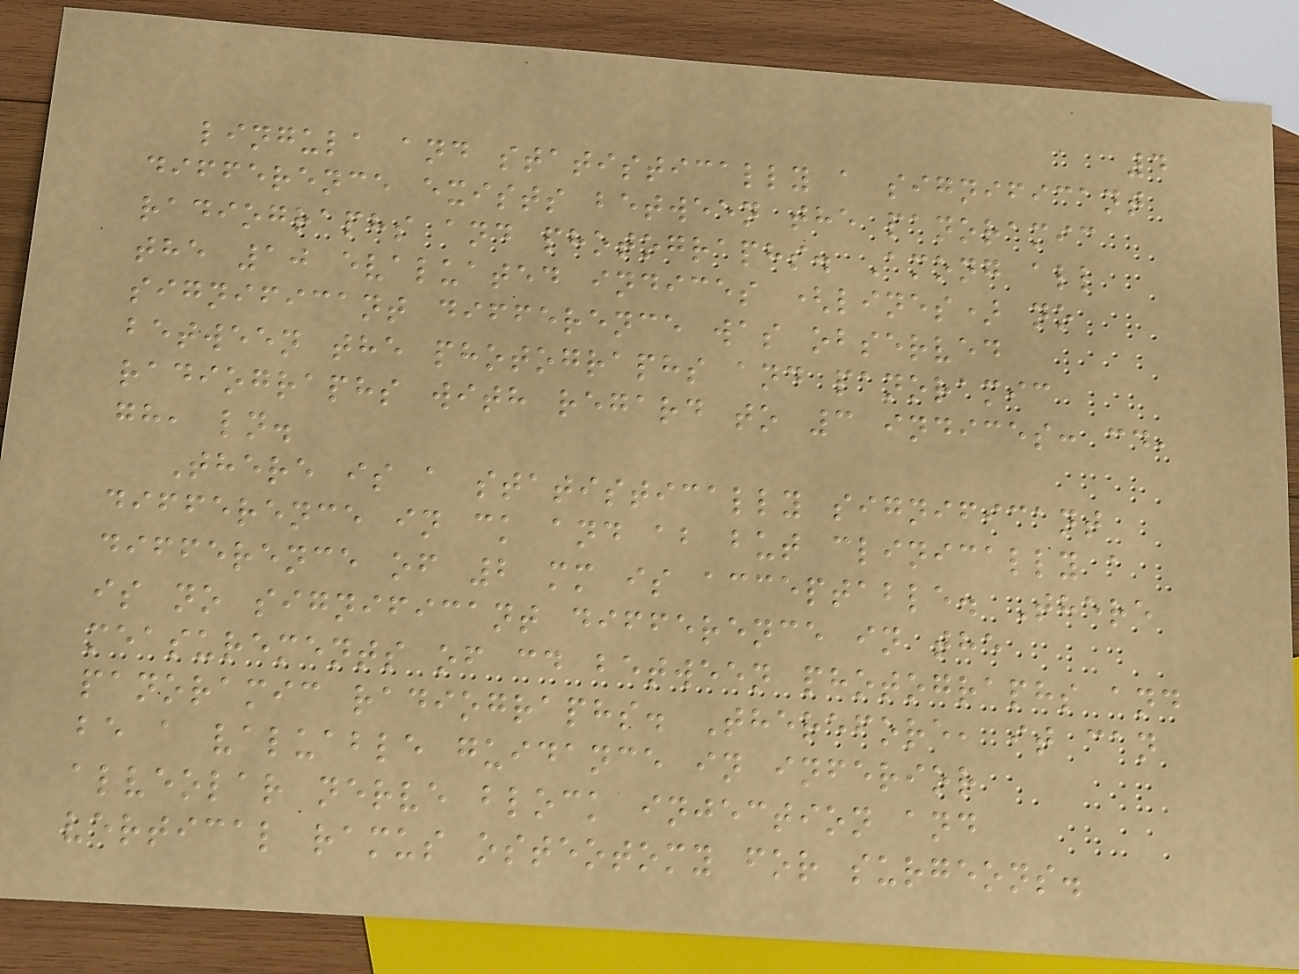4
lingula and statistically a significant
difference exists between the panoramic
radiographs and photographs. Among all
the 10 evaluated indices (lines) no
significant difference was observed
between the photographs and panoramic
radiographs with regard to 3 indices: cd,
gh, ln.
There is a statistically significant
difference in ck and ab but clinically a
difference of 2 mm is acceptable. There
is no significant difference in the
measurements of cd between photographs and
panoramic radiographs. Therefore, it can
be a valuable guidance in inferior
alveolar nerve block injection and
vertical ramus osteotomy for surgeons.
